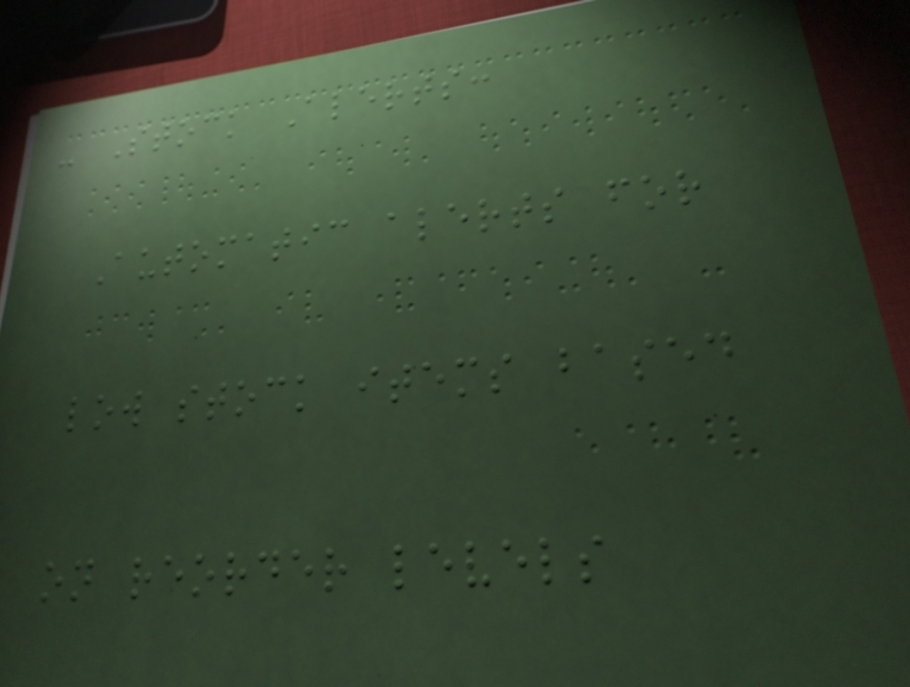- Stock Alerts:
Automatic alerts for
low stock items based
on reorder levels
